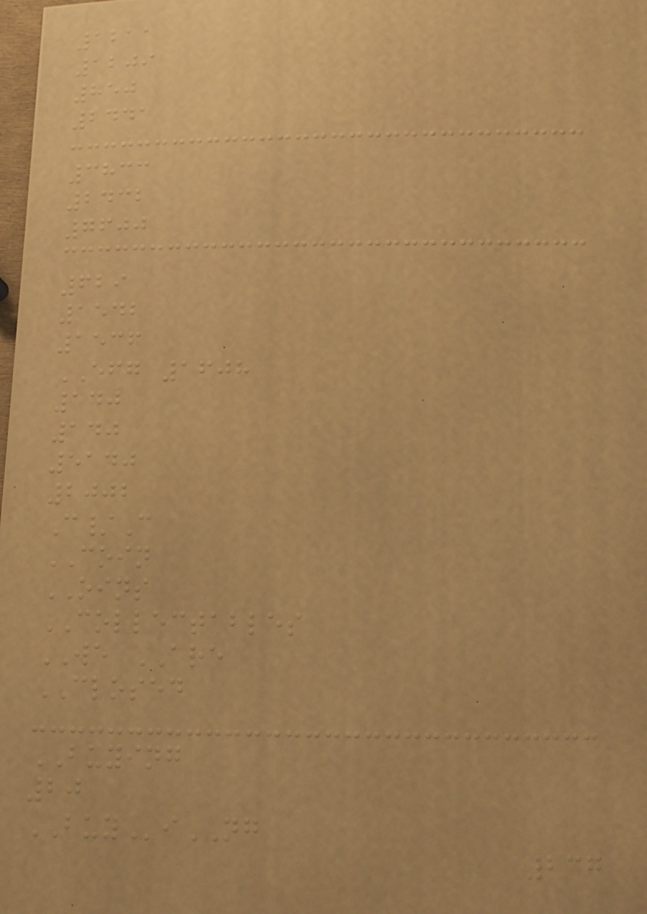1211
1209
850
2441
3833
2432
7600
629
1542
1536
EFG 1608
140
140
5140
2002
C/C
COIN
OINS
COLLECTABLES
WE ARE
CLOSED
BUYING
20
BUYiNG
237
